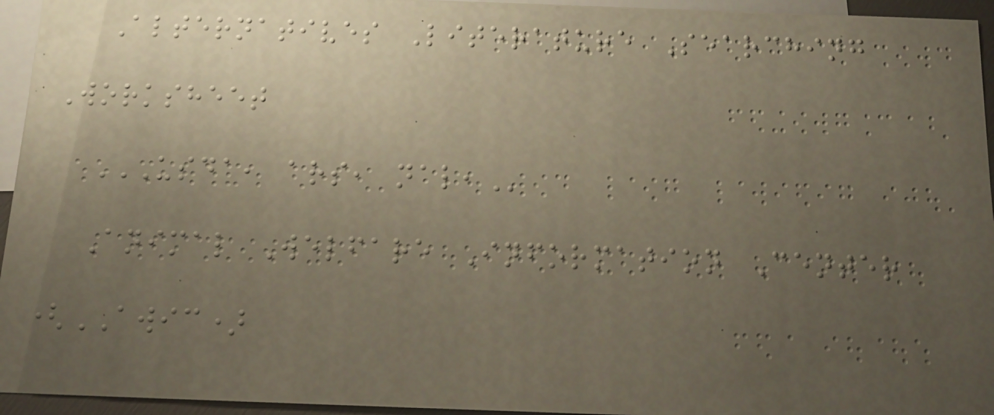Alternatives Literature Searching
Worksheet
USDA, ARS, NAL,
Animal Welfare Information Center
(AWIC)
